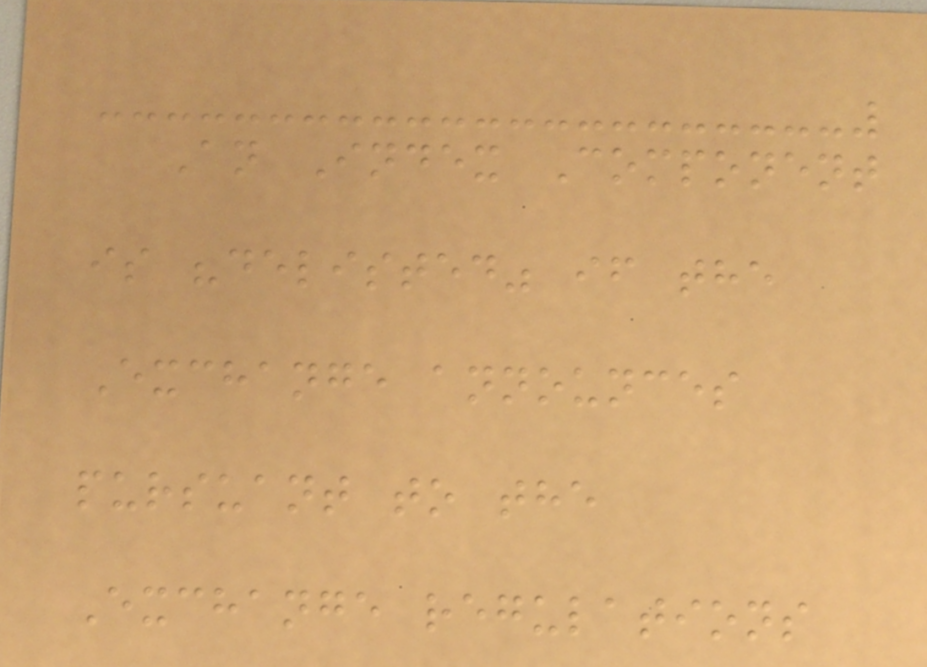An Index Component
is "delisted" if the
Exchange announces
pursuant to the
Exchange regulations
